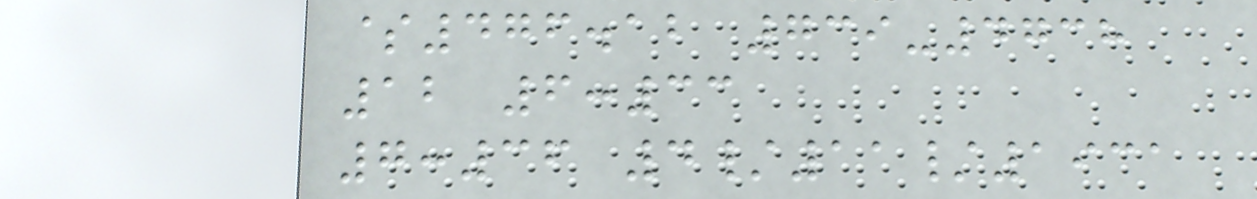$476.12 739-4738
12 6:33
7:36 4/11/1931
